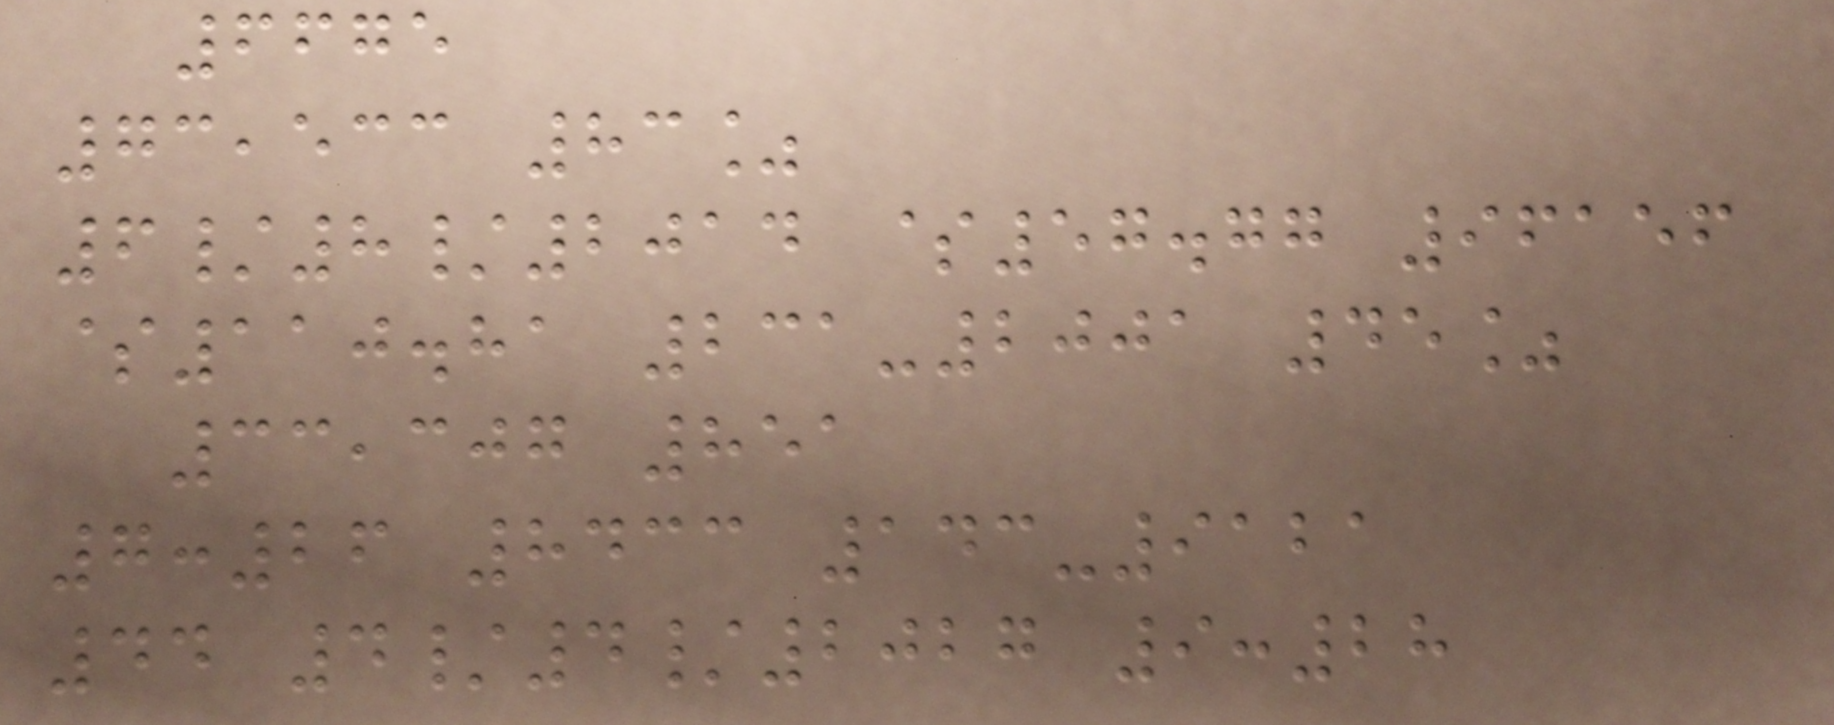6675
73,533 83%
6/8/2014 $57.77 96156
$110.81 231-2001 45%
33,307 851
7:26 8433 143-9121
44 4/4/2027 9:28
